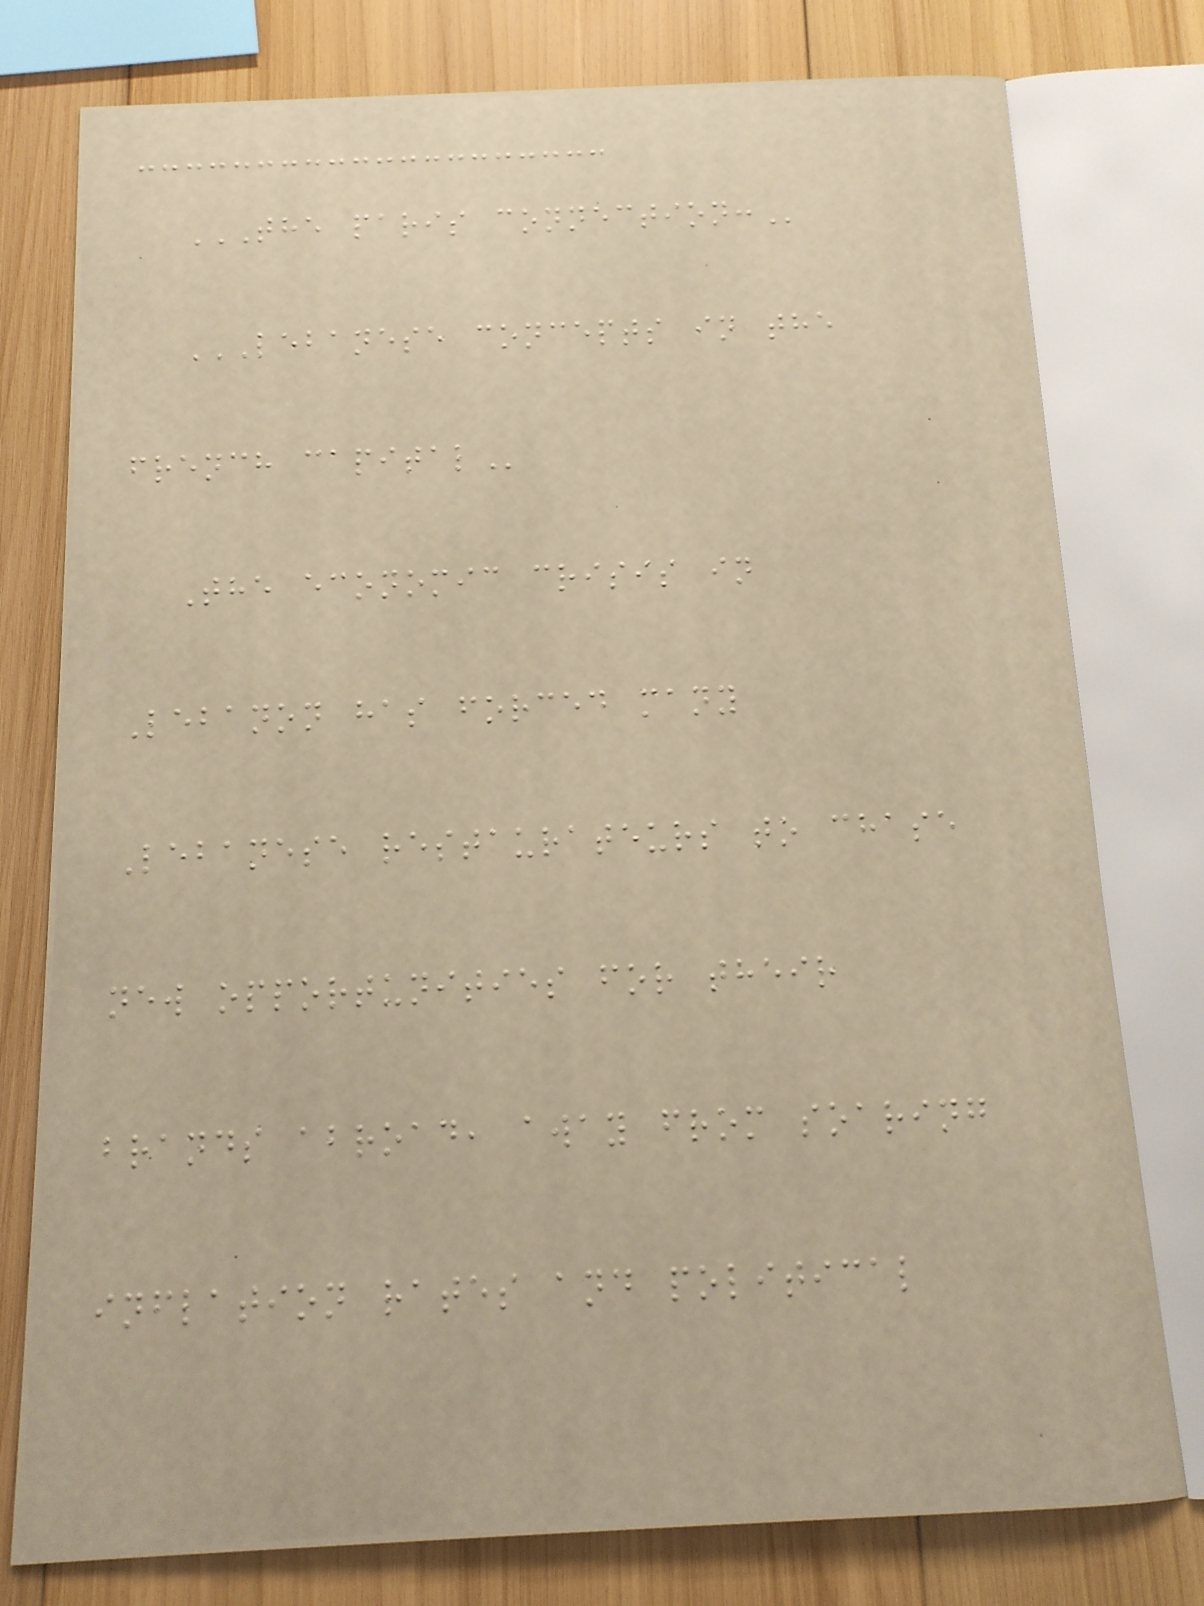THE PARIS CONNECTION:
LEBANESE CONCEPTS IN THE
FRENCH CAPITAL
The economic crisis in
Lebanon has forced many
Lebanese restaurateurs to chase
new opportunities for their
brands abroad, away from soaring
inflation rates and political
